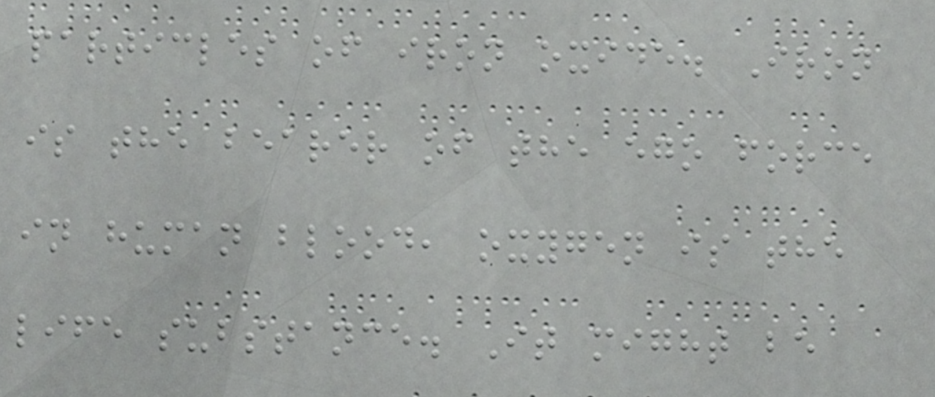particles of iron oxide. Iron
is the bearer of the ego force
in human blood, oxygen is the
life substance. It might be
